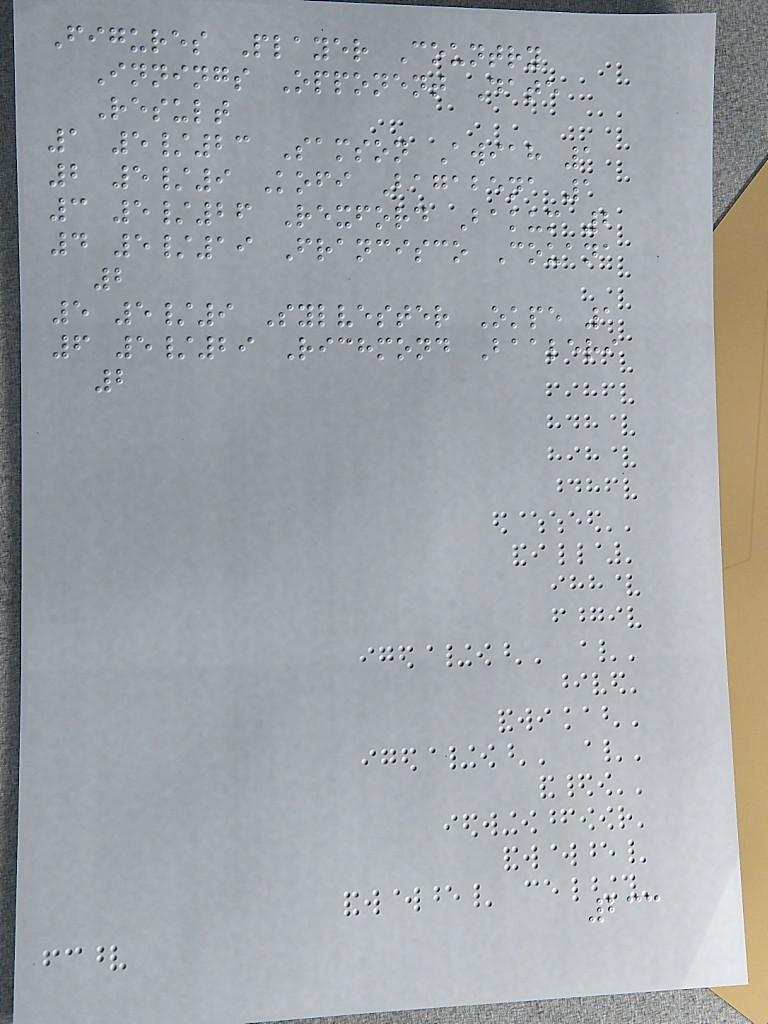Figures Player Country
Innings Opponent Date
Result
1 5/23 Samson Awiah 1
2 5/9 Kofi Bagabena 1
3 5/26 Rexford Bakum 2
4 5/19 Francisco Couana
2
5 5/9 Sylvester Okpe 1
6 5/29 Richmond Baaleri
2
233
